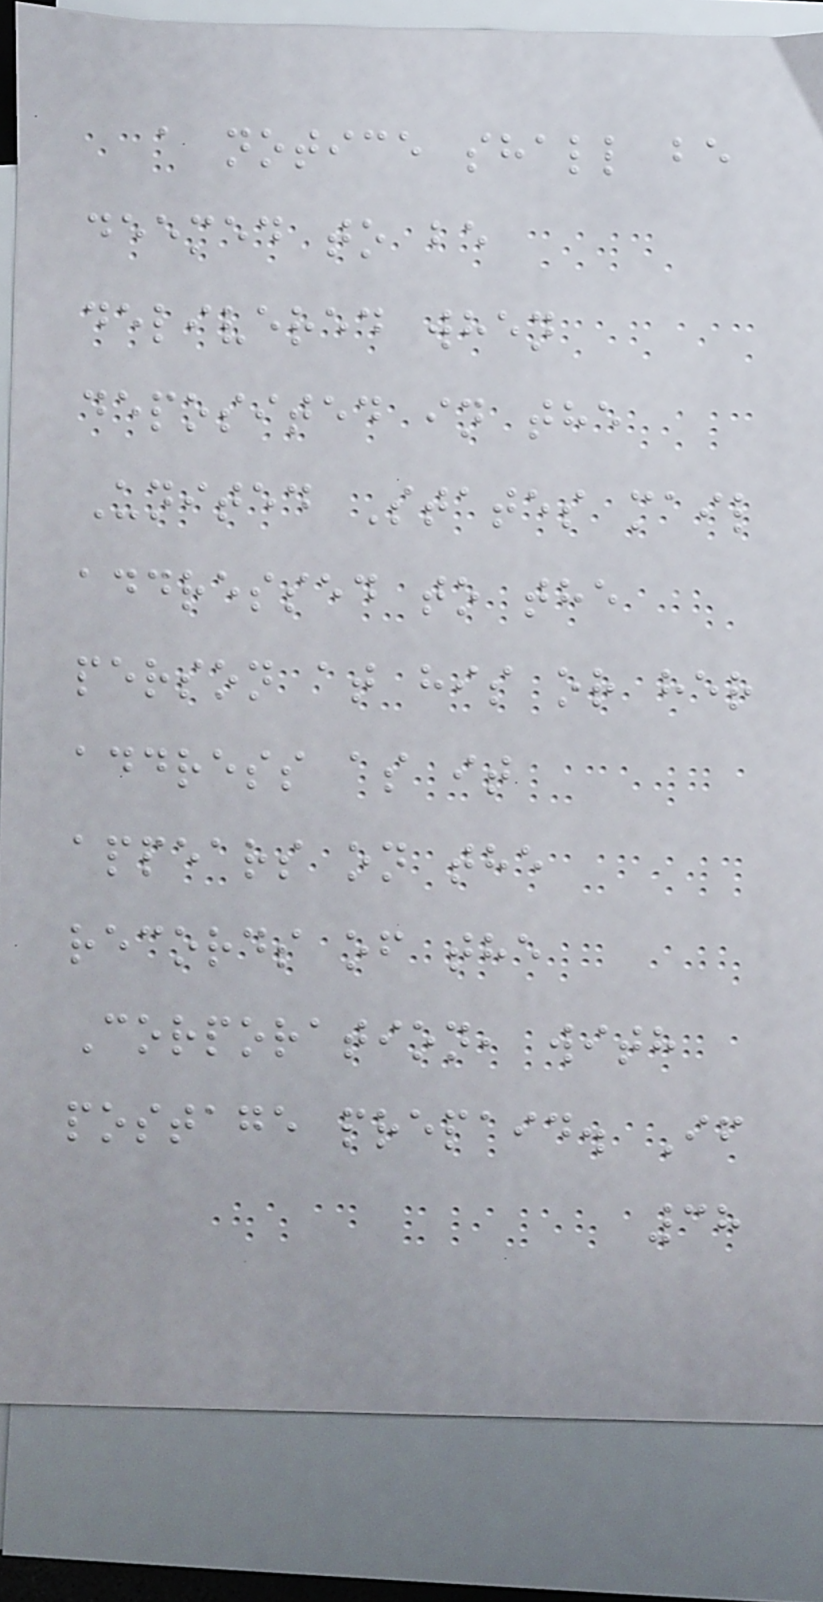a notice shall be
deemed to be
delivered when
deposited in the
United States mail
addressed to the
person at his or her
address as it
appears on the
records of the
Corporation, with
postage prepaid. If
38
